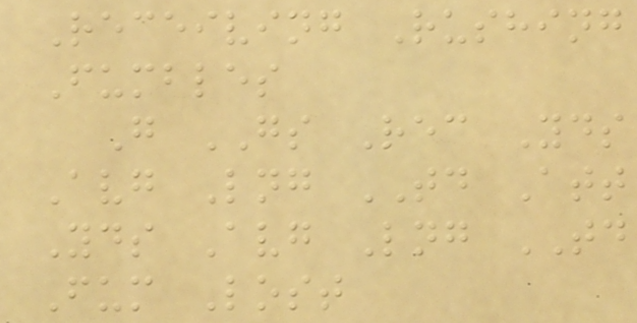Receiving Rushing
Fumbles
G GS Rec Yds
Avg Lng TD Att
Yds Avg Lng TD
Fum Lost
